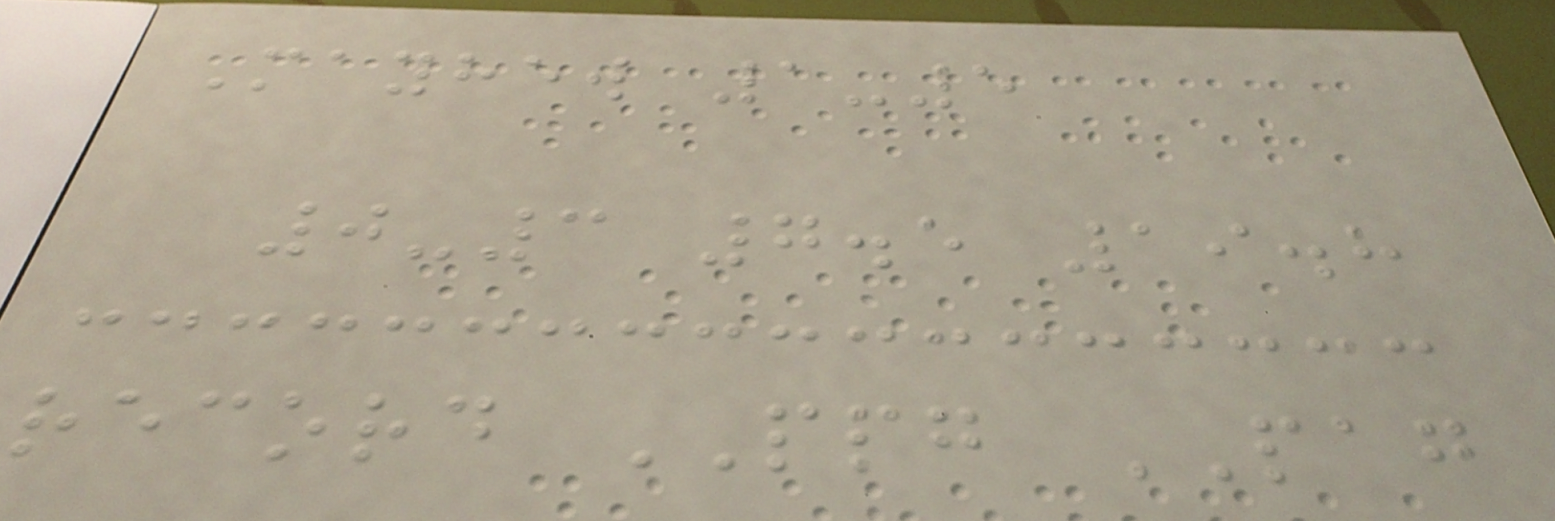Mayhew 1-5
0-3 7.5 19.8
record PPG PAG
